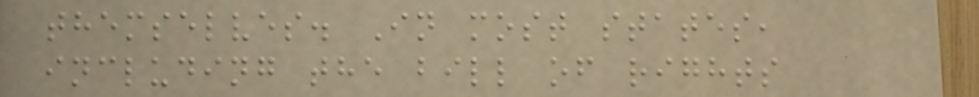themselves. In most states,
including the bill of rights
